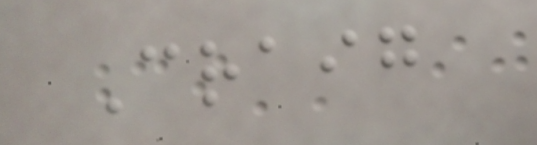Craig
